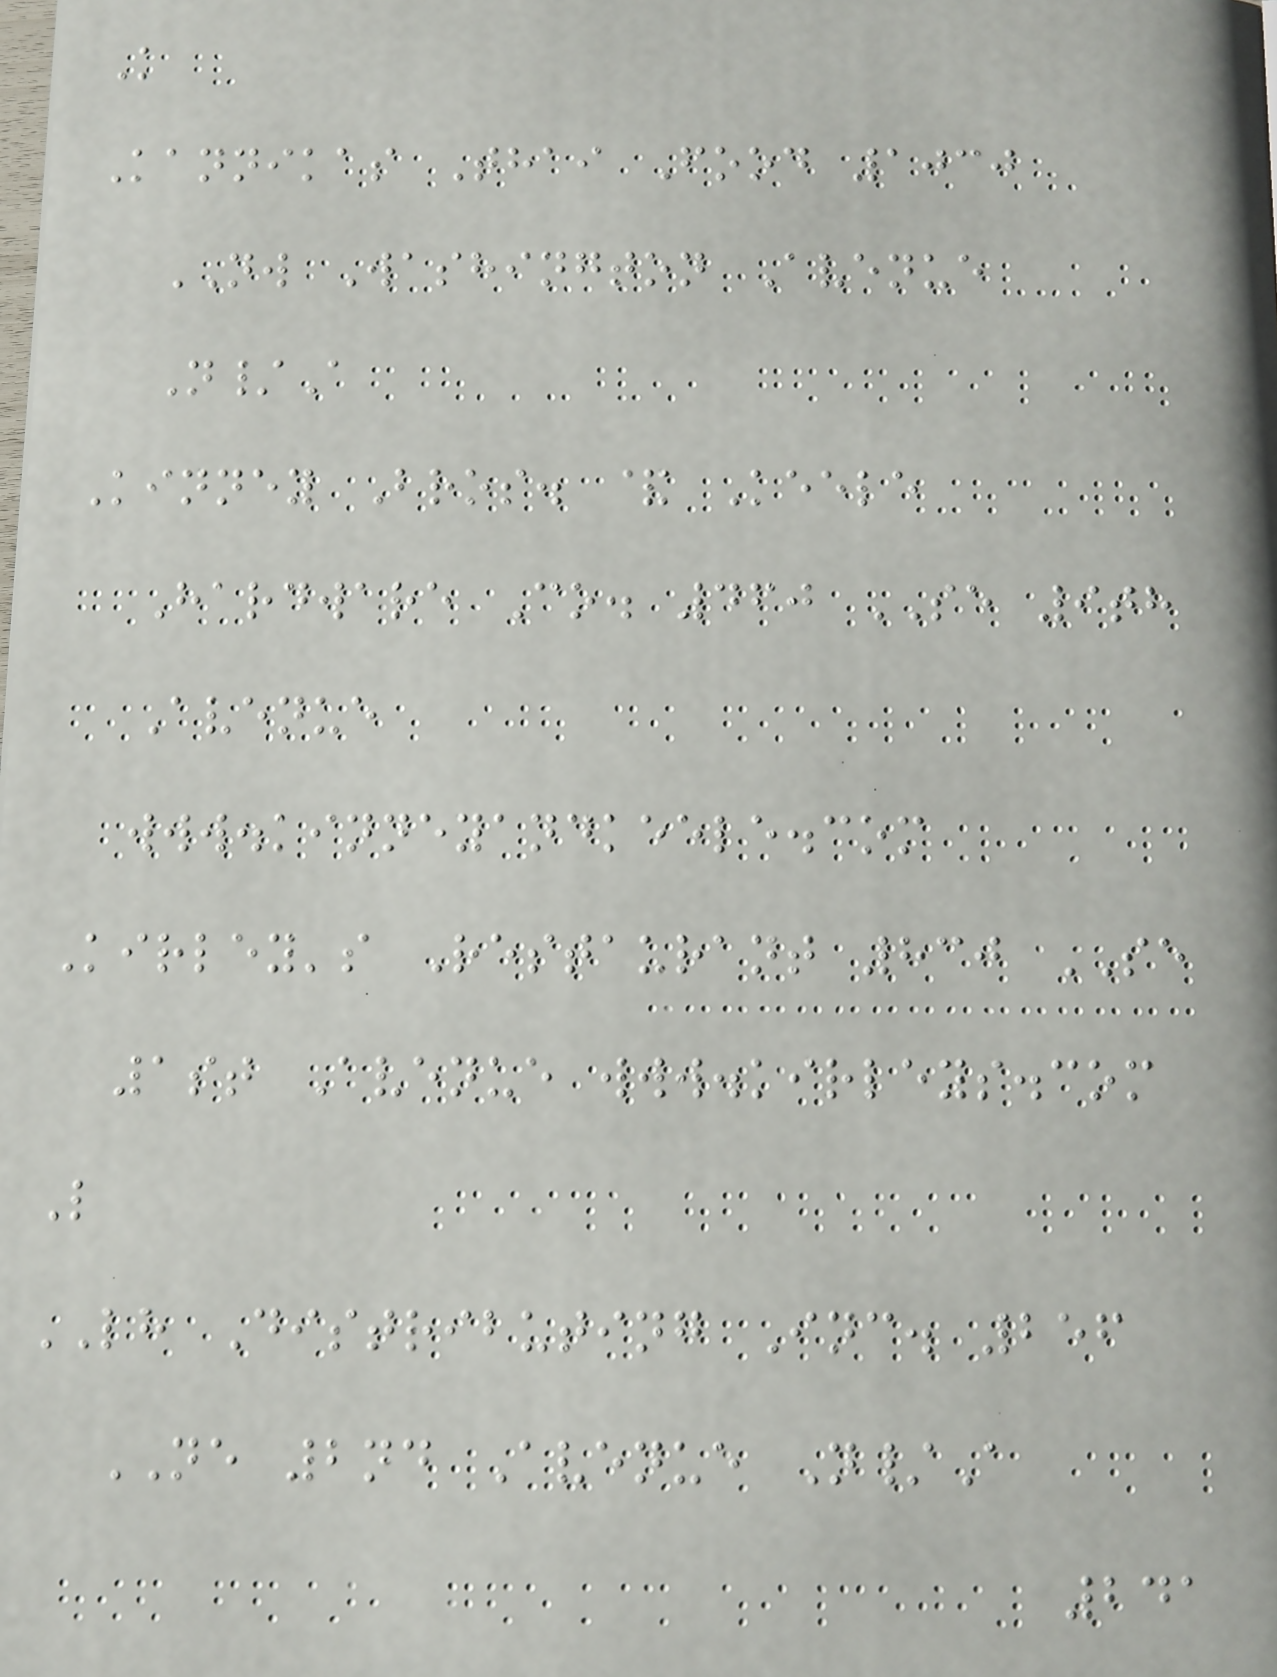K
Kannikas Thai Food 1030
NW Washington Avenue
N/A
Kinney Bros. & Keele
Hardware Co. 460 SE 9th
Avenue
www.kinneyandkeele.com
Kirley's Restaurant 830 SE
1st Avenue www.kirleys.com
L
LH Distributing Inc. 256
NE 2nd Avenue N/A
241
